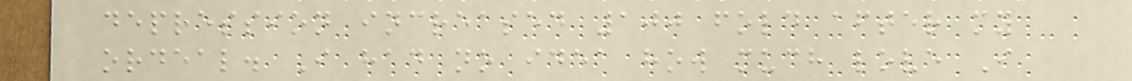depression increased 100 fold after my
ordeal. I had no idea how much love I
